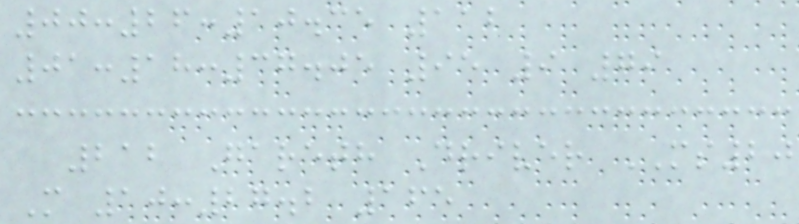00:26:10.35 112
01:18:37.05 95 9 79
212 Gareth Driver MS20
M 10:27.2 165
